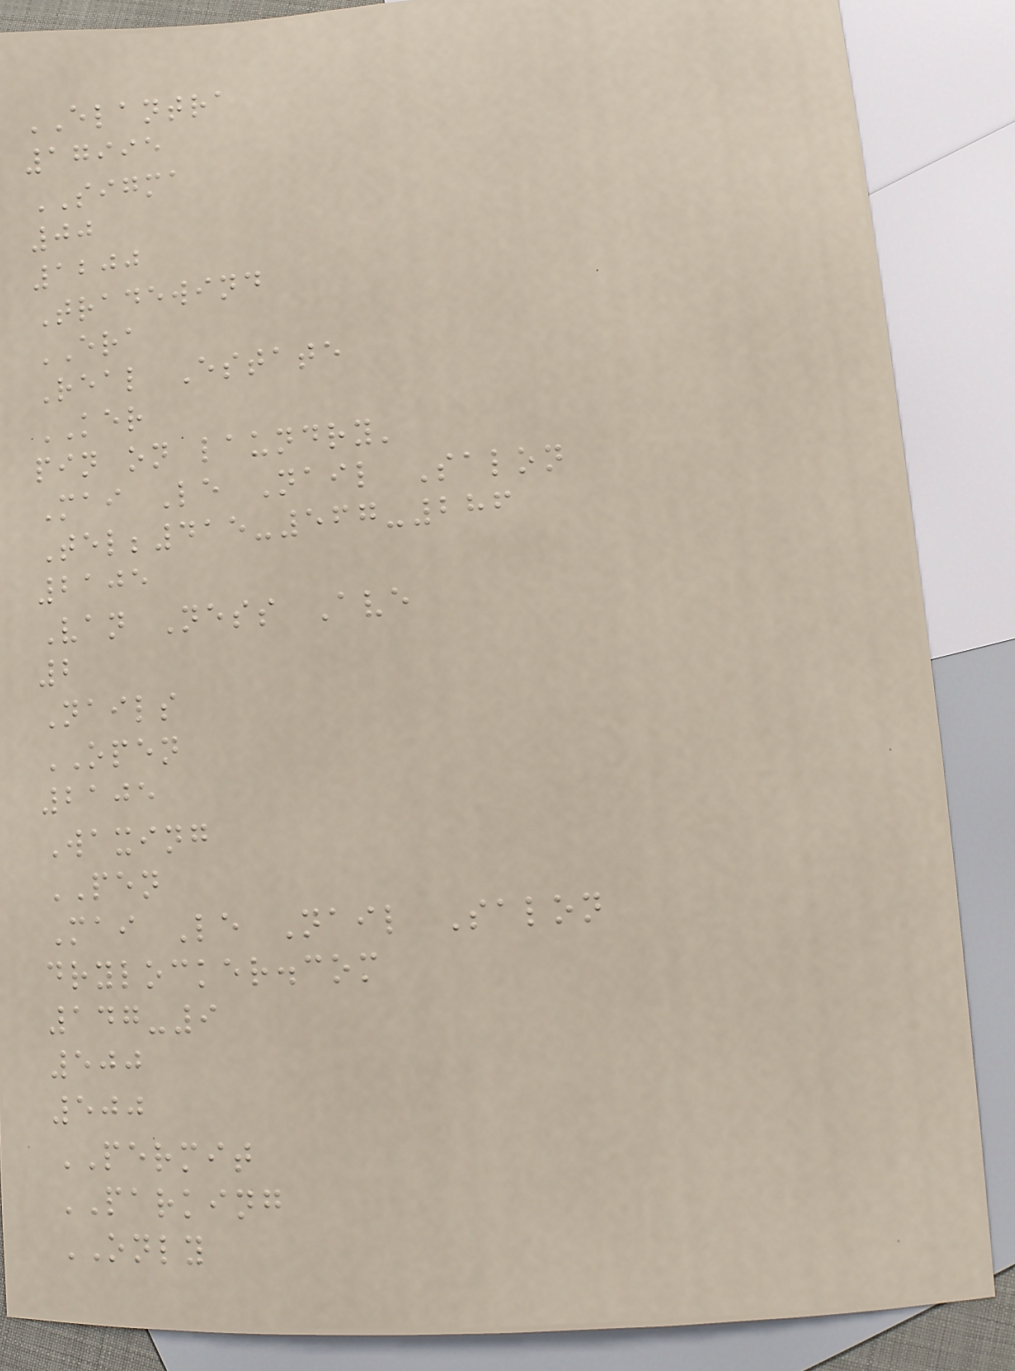ELANTRA
17995
SIGMA
00
1200
Tradewind
ERA
Real Estate
KER
pin on laundry'
Mai Le Nail Salon
Tel;415-567-286
2105
Van Ness Ave
2
Nails
OPEN
2105
Waxing
PEN
Mai Le Nail Salon
drylocker.com
147-9
500
500
PERMIT
PARKING
ONLY
